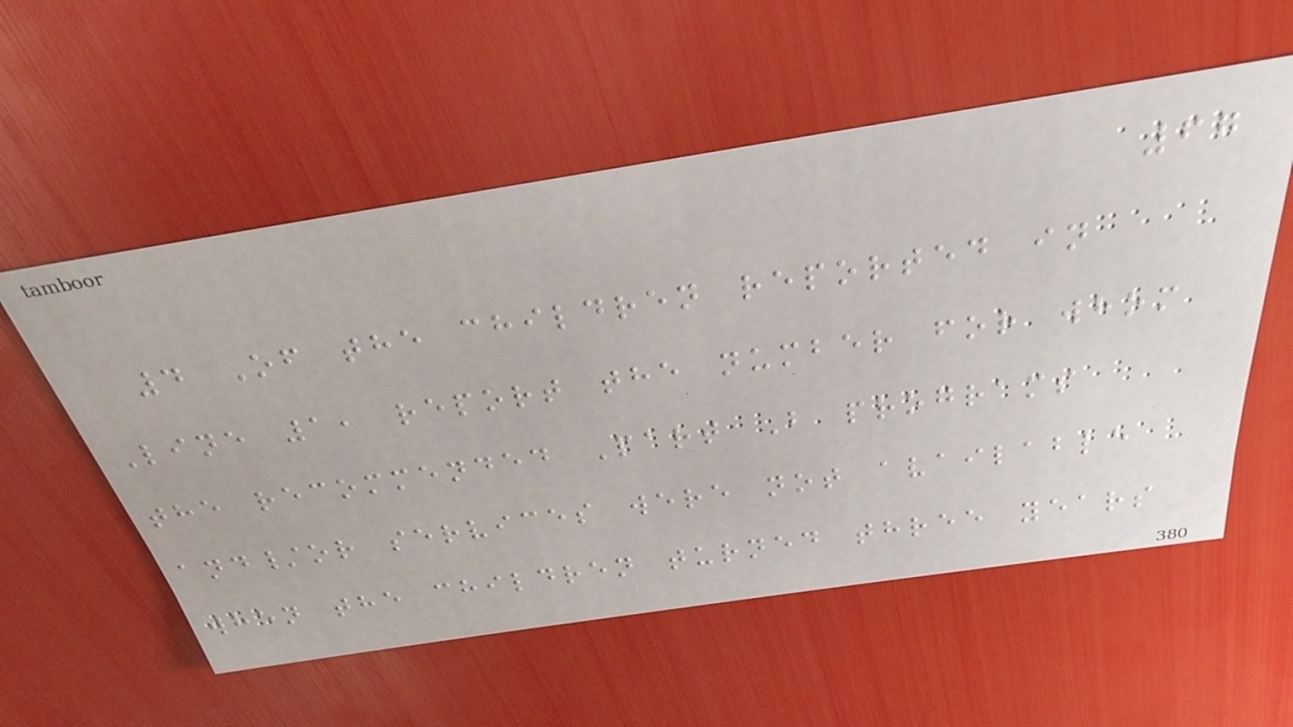67
4 Of the children reported in
Line 1, report the number for whom
the recommended Part B programs
and/or services were not available
when the children turned three years
